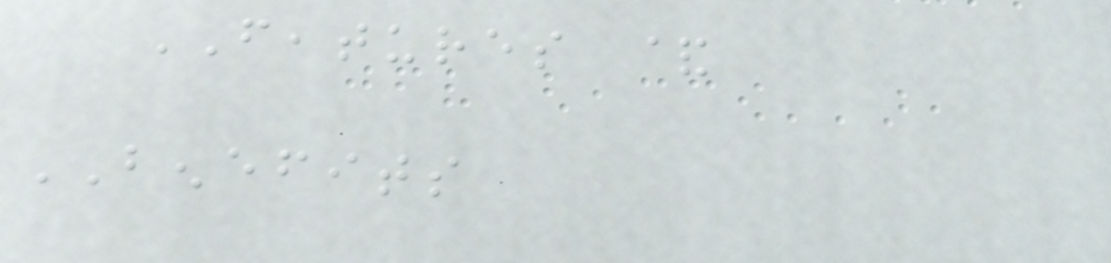FEATURES &
BENEFITS
